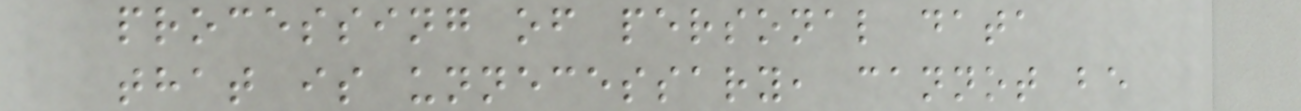processing of personal data
that is unnecessary, cannot be
